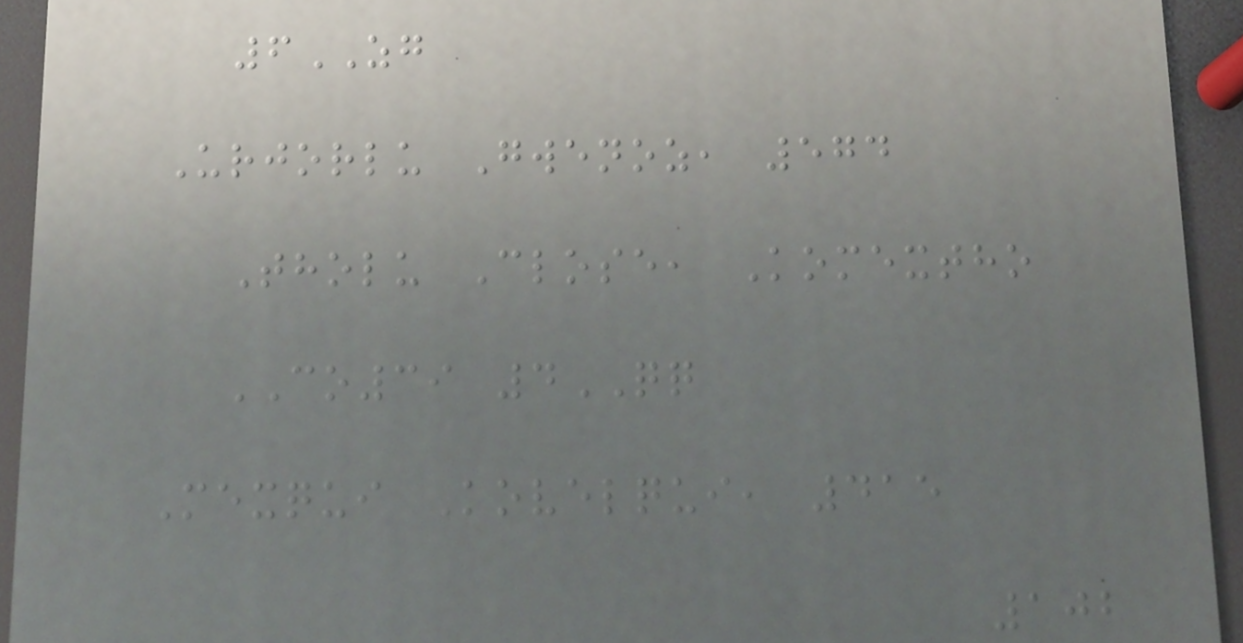6ZG
Urjorlu Gwenoz, 574
Tholu Close, Komextho
CO39 4QQ
Mexqui Kovelqui, 415
102
